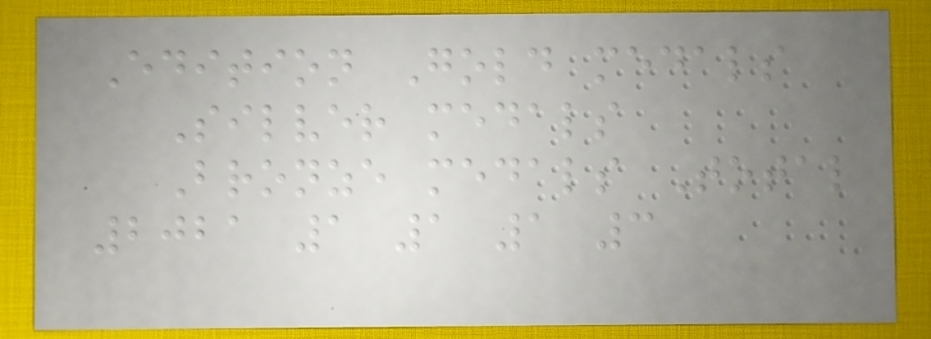Edition Gold medals
Silver medals
Bronze medals Total
2021 1 1 1 3
